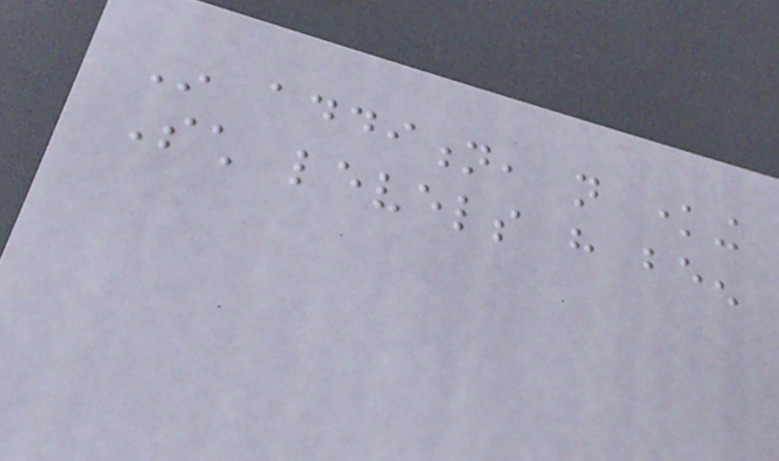In addition, not knowing
Such levels have been
